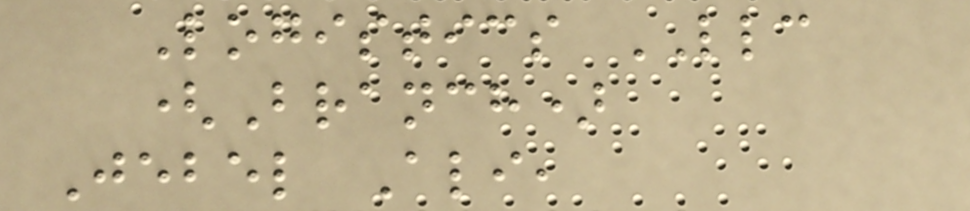Logistics LLC
(Branch)
Jebel Ali,
